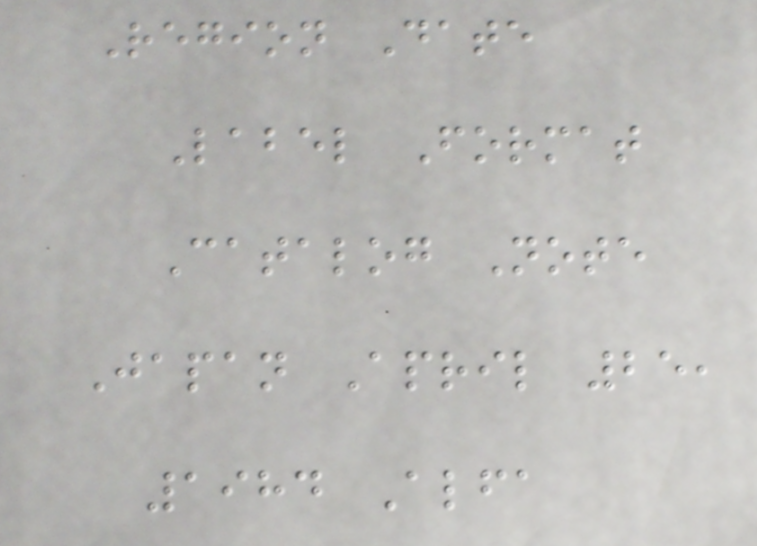Region Date
Label Format
Catalog Note
Japan April 25,
1984 Alfa
